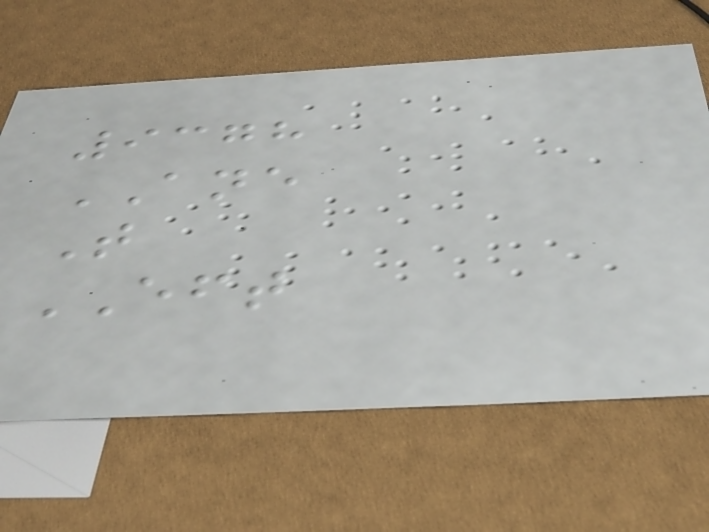9378
ANE
T
EFT
